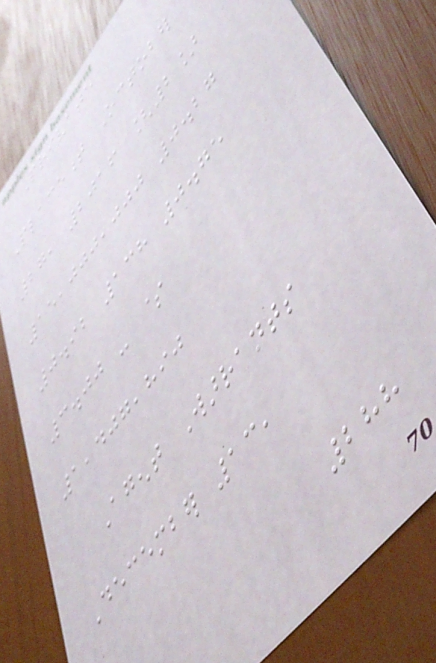Private
Placement October
27, 2016 [2]
15,000,000 0.27
0.92 138 0.75
3.00 - $
1,407,890
Agent Warrants
December 13,
288
